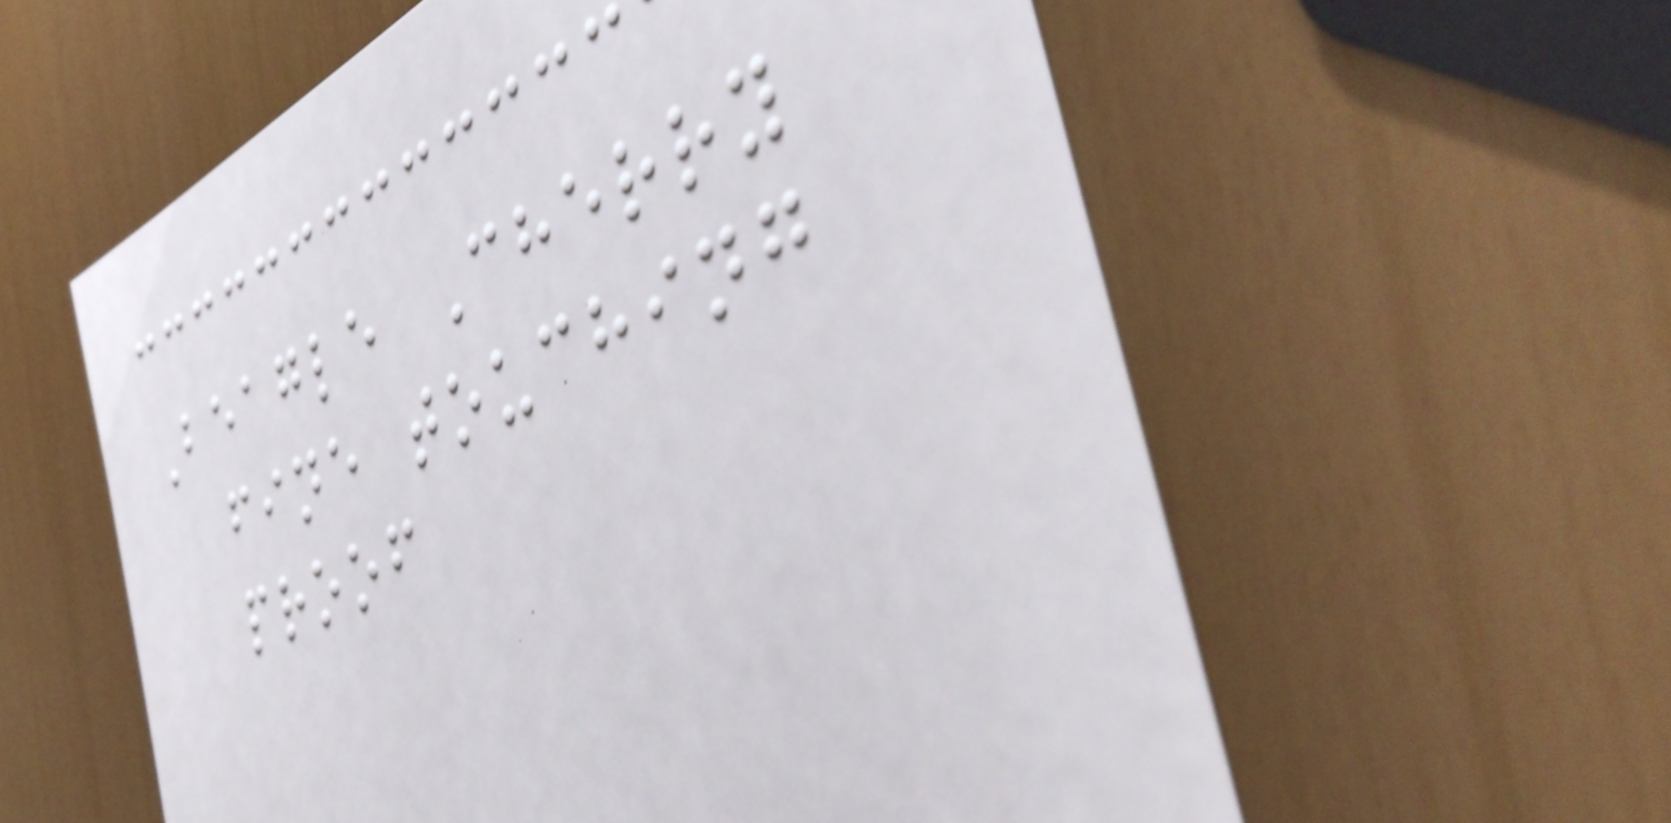Beagle Cherry
fine touching
proof
